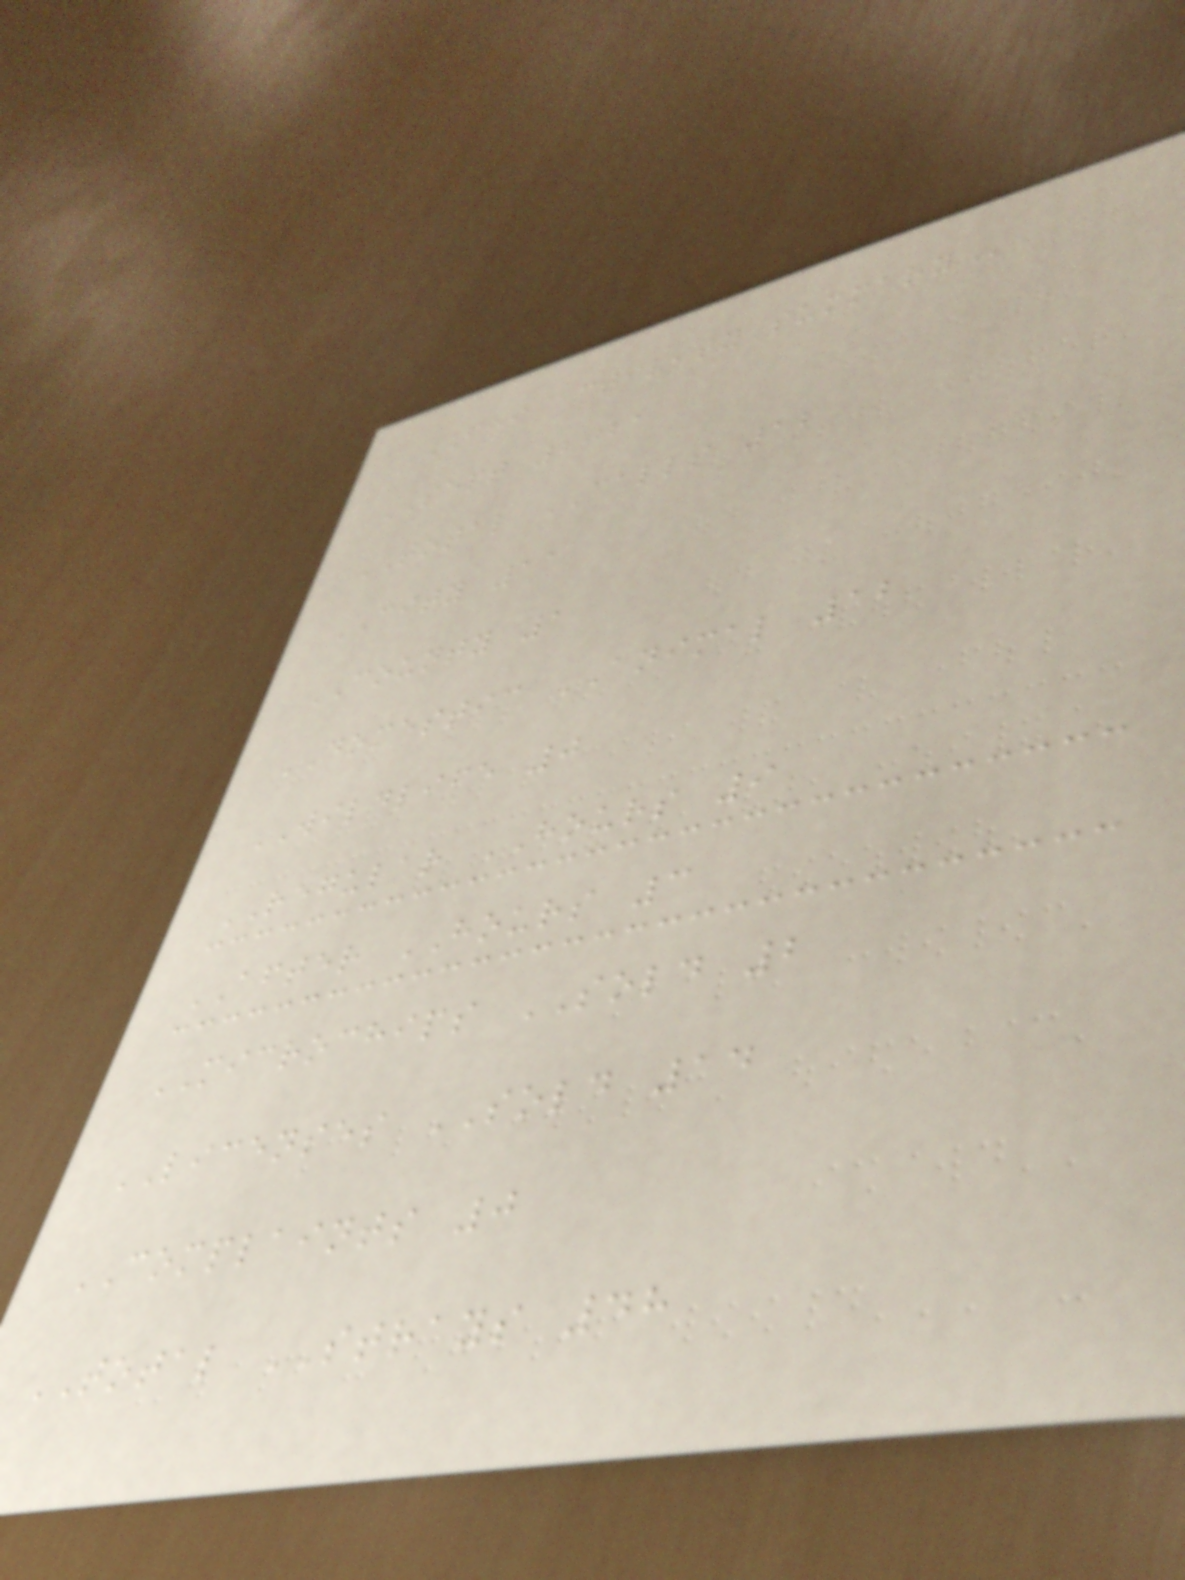FHI ACTIVITY SUMMARY
SEPT 2021
TOTAL CALLS 12
CITY 11
COUNTY 1
DOMESTIC ANIMAL 12
WILDLIFE 0
REGULAR HOURS 9
AFTER HOURS 3
MICROCHIPS SOLD 2
LICENSES SOLD 14
COMPLAINTS 0
TOTAL STRAYS 48
